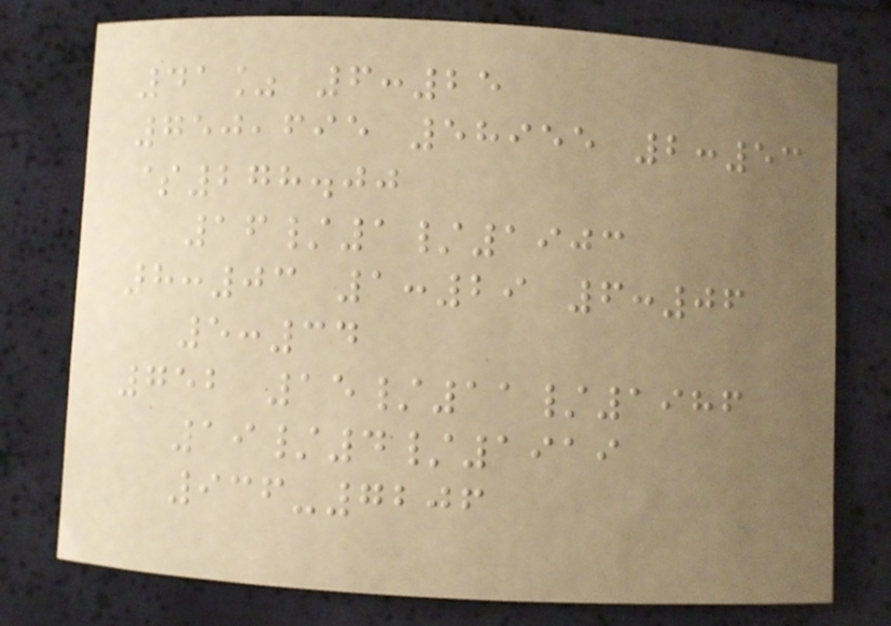41% 6:25
750,695 58955 2:53
$278.00
16/1/1903
8:03 1:29 6:06
5:34
752 15/11/1986
19/4/1919
936-7206
